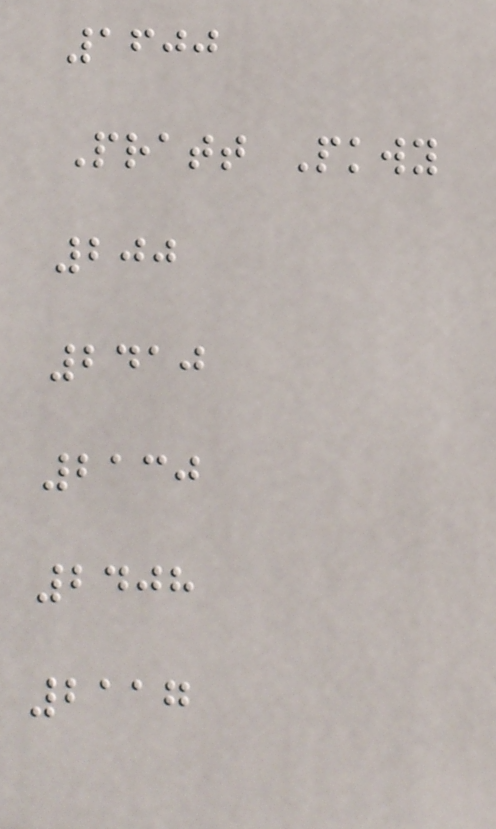1600
Pratt Pkwy
200
2410
2130
2408
2117
